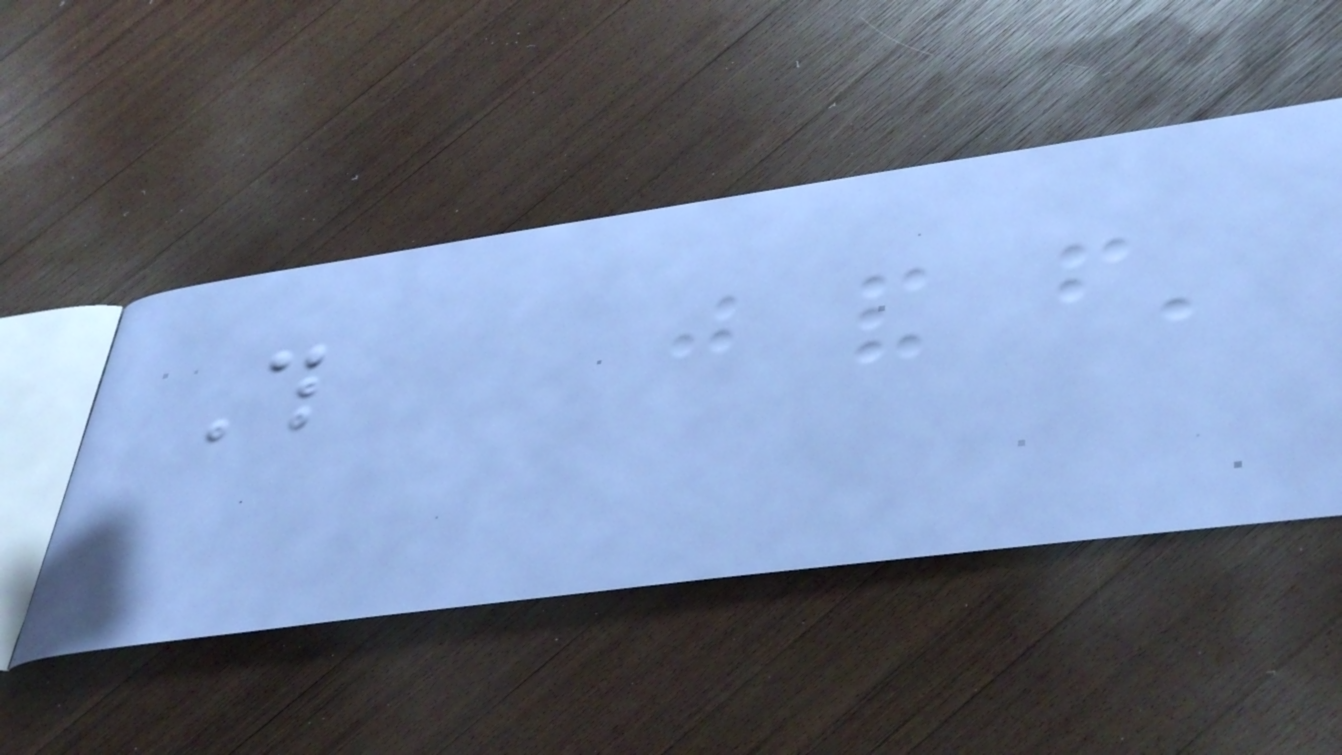This
